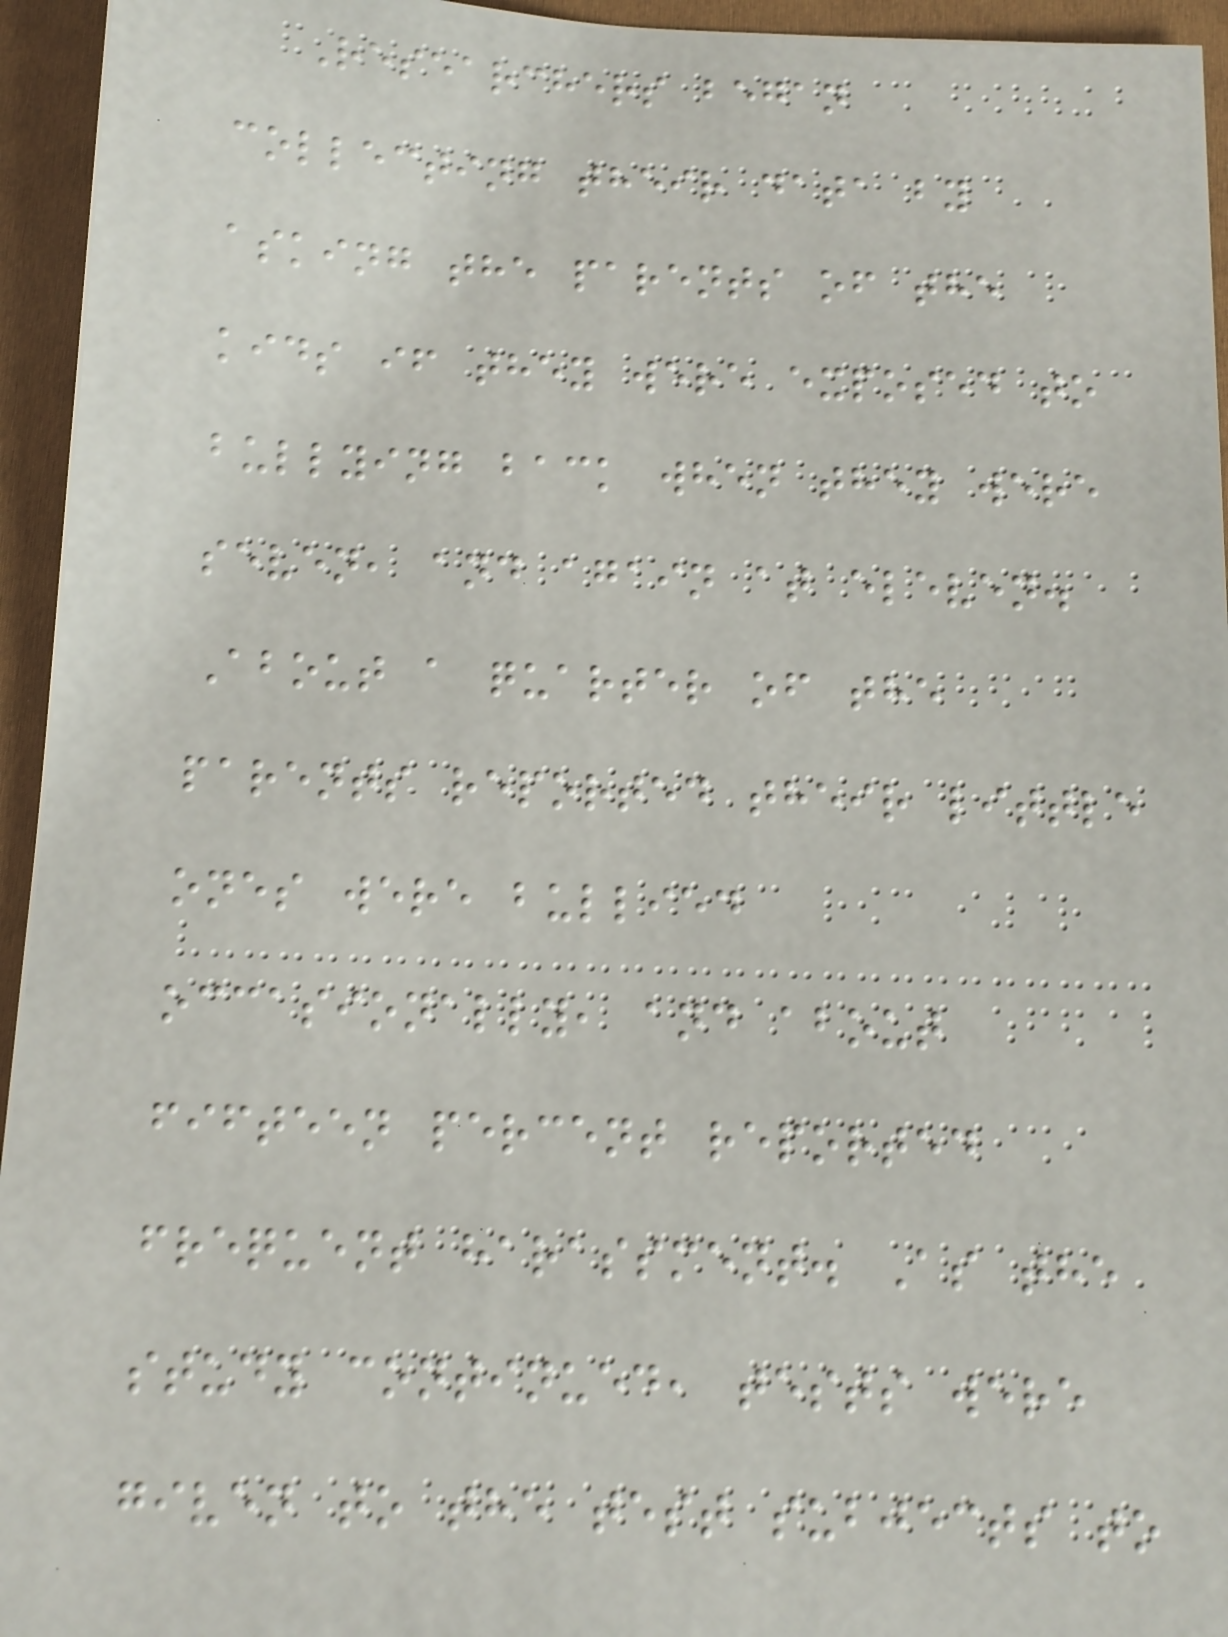Researchers began
collecting their data by
asking the parents of the
kids if they were exposed to
bullying back when they were
seven, and again at eleven.
About a quarter of the
parents reported their little
ones were bullied
occasionally, and about
fifteen percent reported
frequent harassment. As the
study continued, tests were
given to the test subjects to
